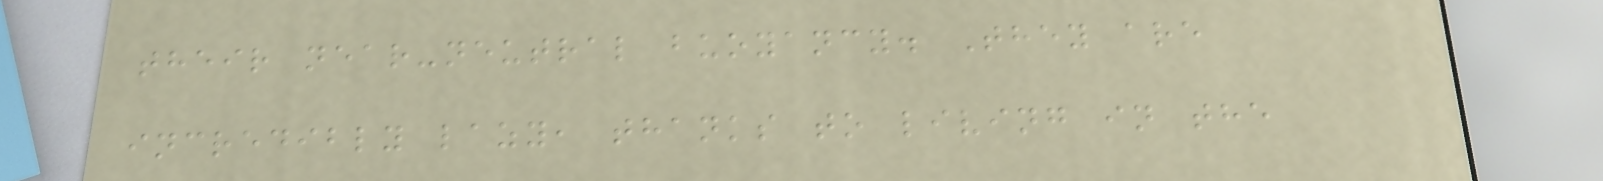their near-neutral buoyancy. They are
incredibly lazy, thanks to living in the
